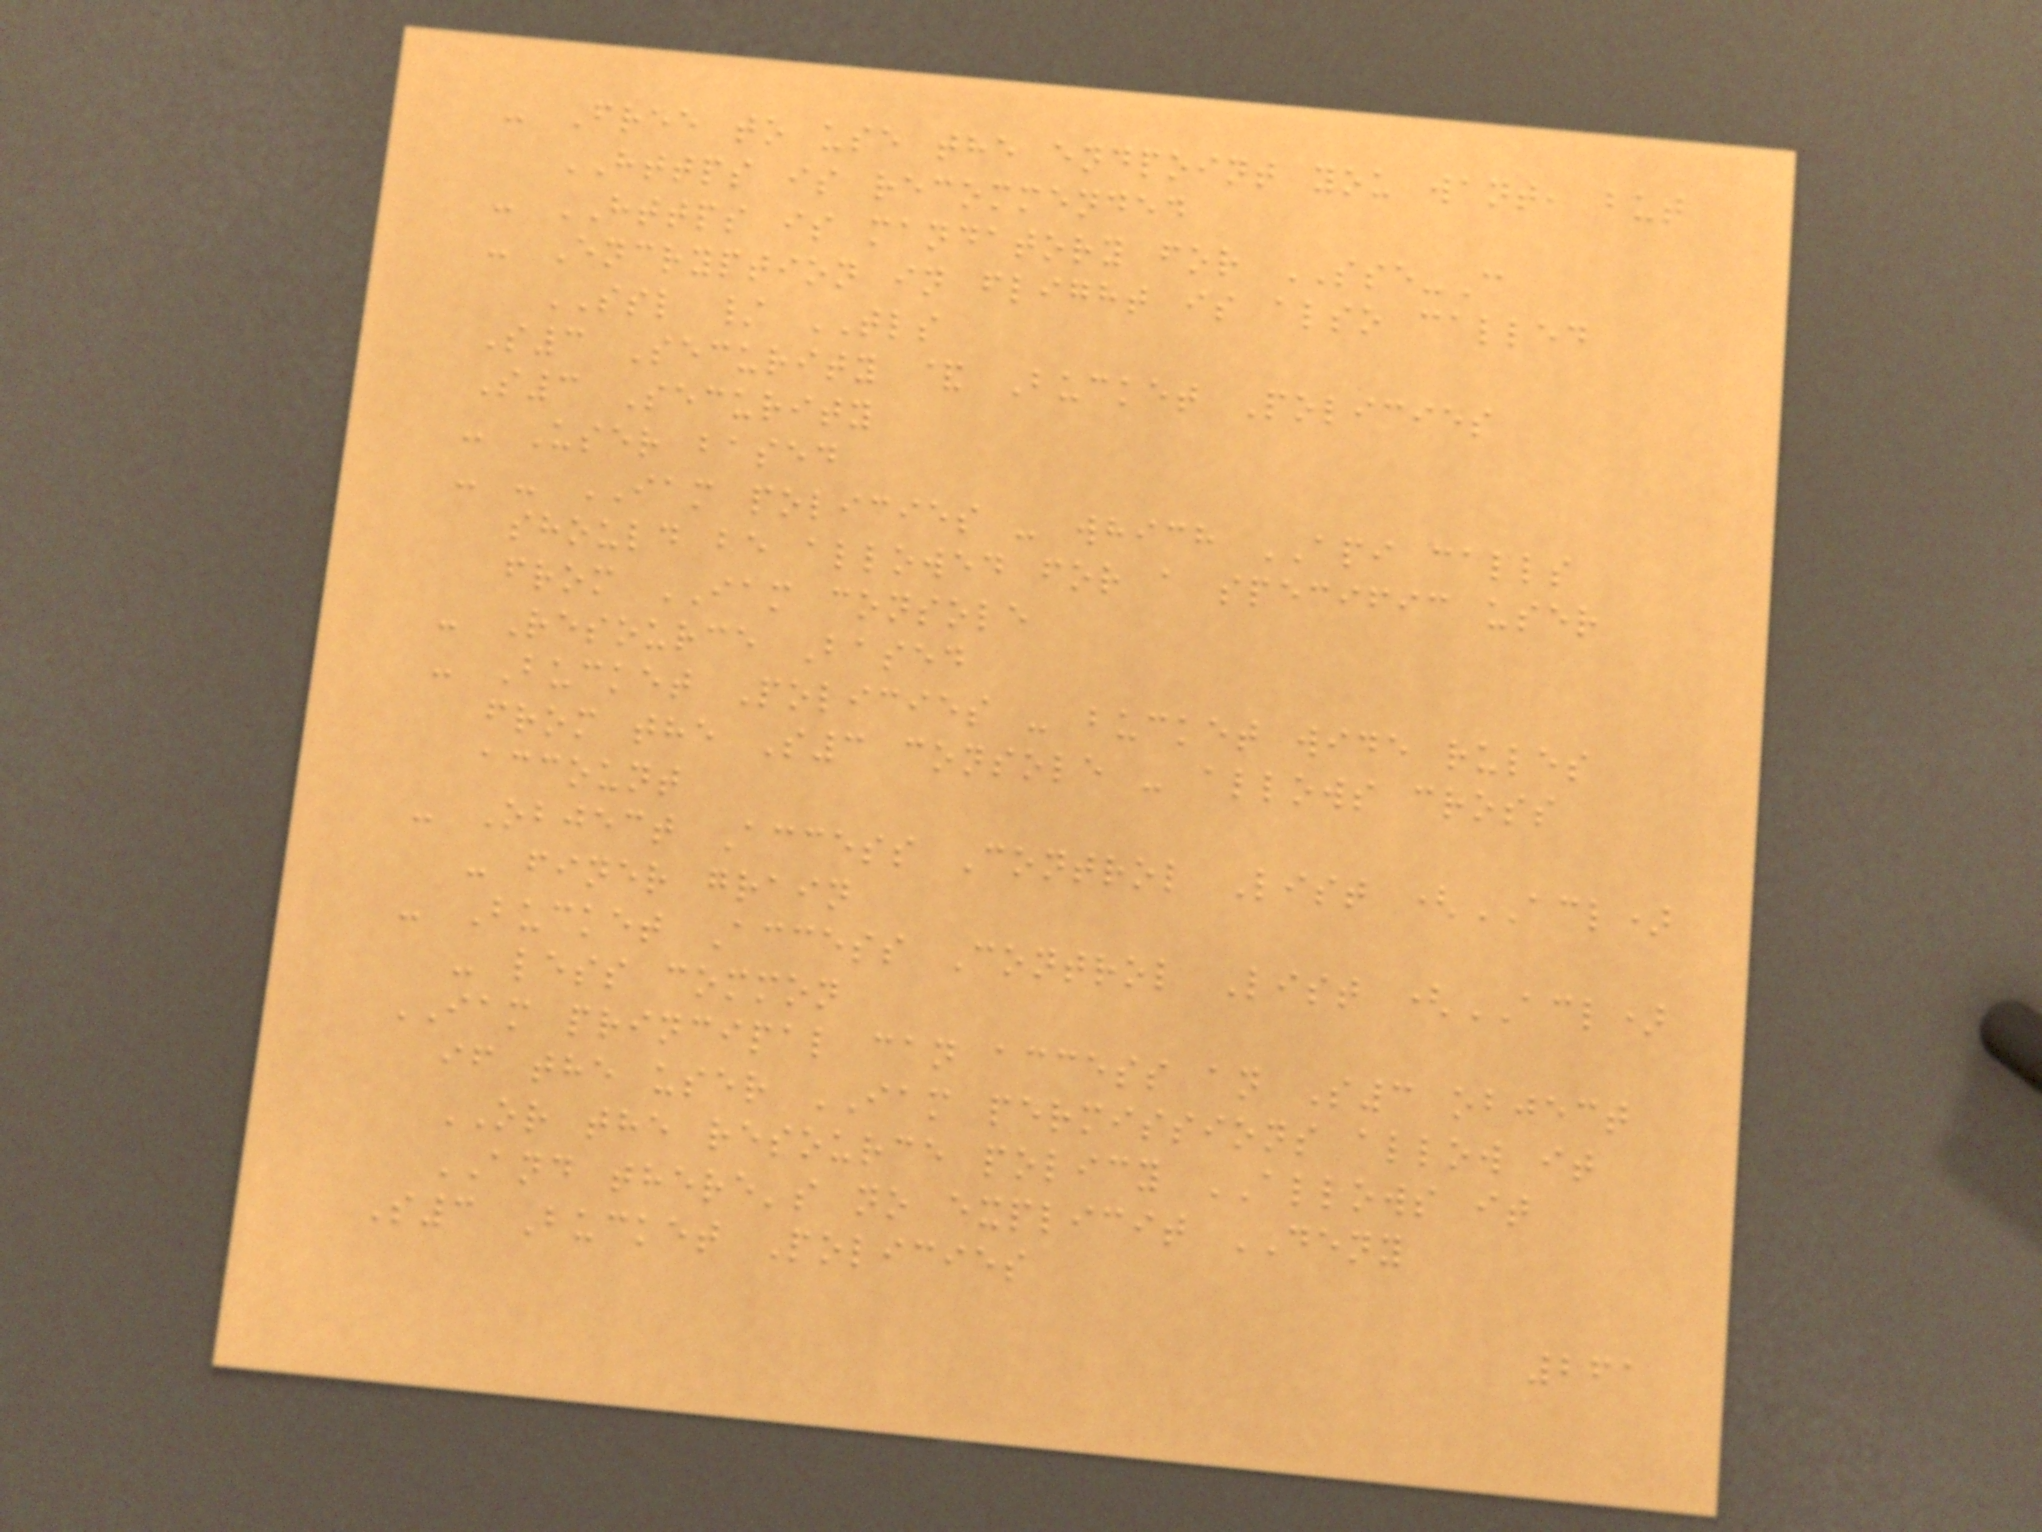- Free to use the endpoint you want, but
HTTPS is recommended
- HTTPS is mandatory for SSE-C
- Encryption in flight is also called
SSL / TLS
S3 Security & Bucket Policies
S3 Security
- User based
- - IAM policies - which API calls
should be allowed for a specific user
from IAM console
- Resource Based
- Bucket Policies - bucket wide rules
from the S3 console - allows cross
account
- Object Access Control List (ACL)
- finer grain
- Bucket Access Control List (ACL)
- less common
IAM principal can access an S3 object
if the user IAM permissions allow it
OR the resource policy ALLOWS it
AND there's no explicit DENY
S3 Bucket Policies
261
